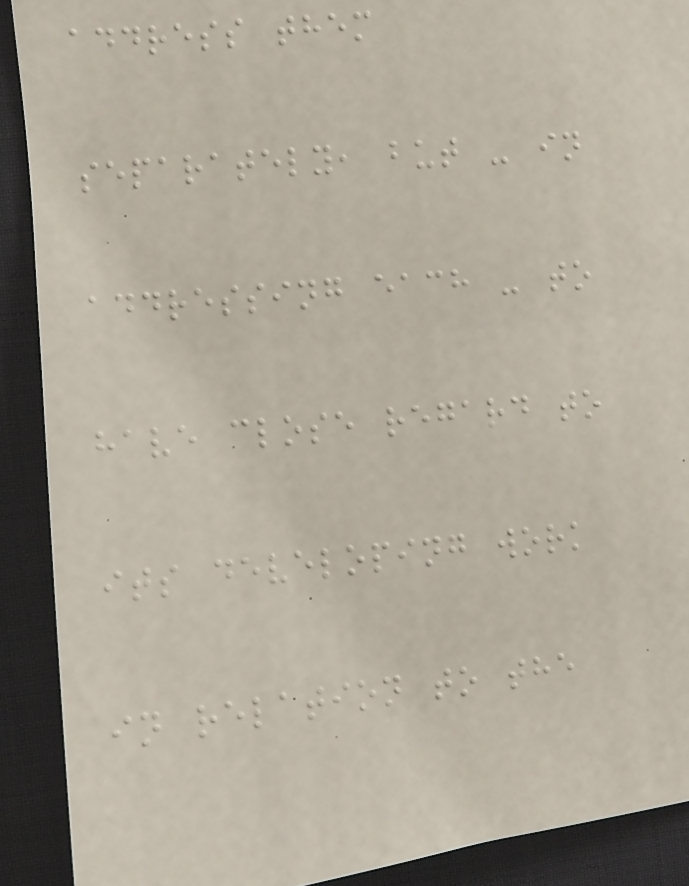address them
separately, but - in
addressing each - to
have close regard to
its developing work
in relation to the
